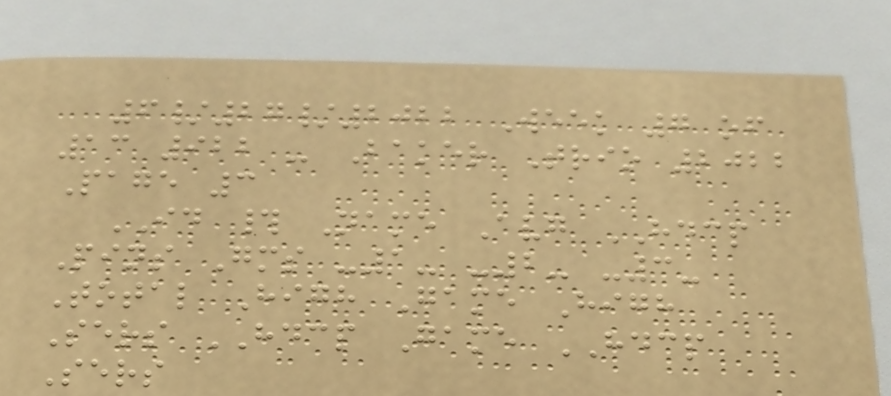6/27/2022 Week 7 of
13 922 - Baker Trio 2022
Page 3
ID # Name Avg HDCP
Pins Gms -1- -2- -3-
Total High Game High
Sers HDCP Game HDCP
Sers
